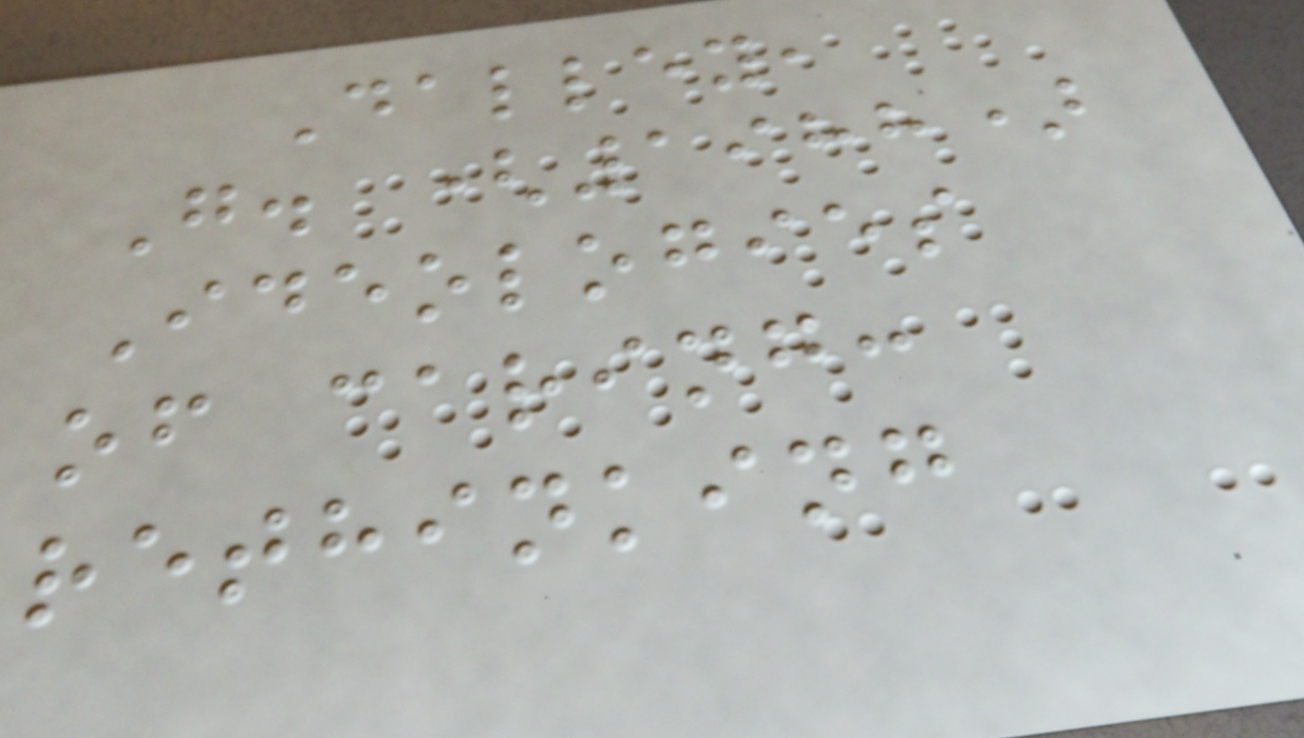Dalley,
G. (1988)
Ideologies
of caring:
rethinking
